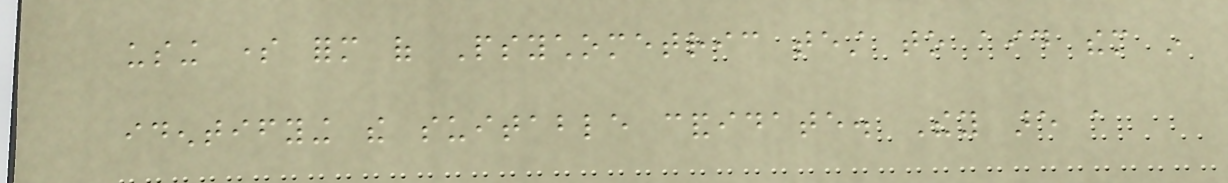using some form of Psychometric test to aid them in
identifying the suitable candidate. They are a
